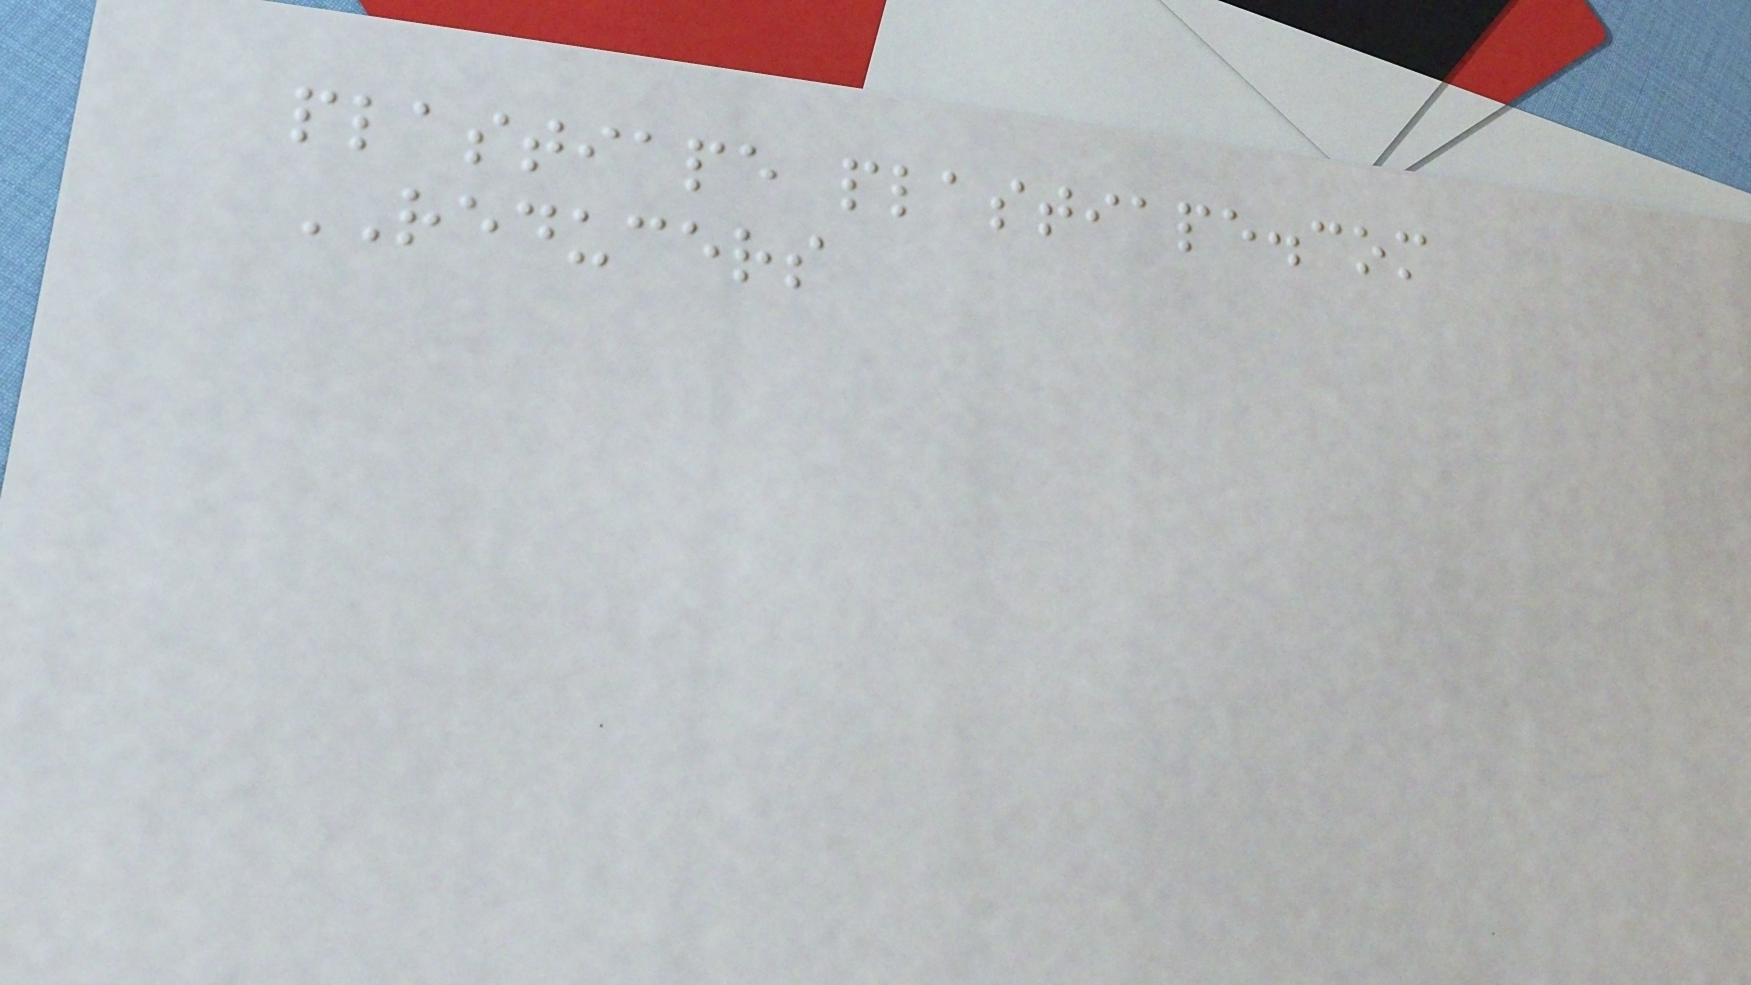plastiape plastiape.com
REDUCERS
